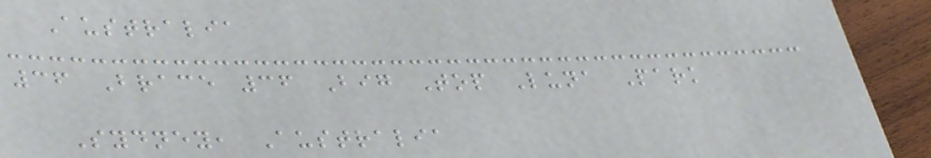Australia
36 Brace 36 Big Top Luna Park
Sydney, Australia
